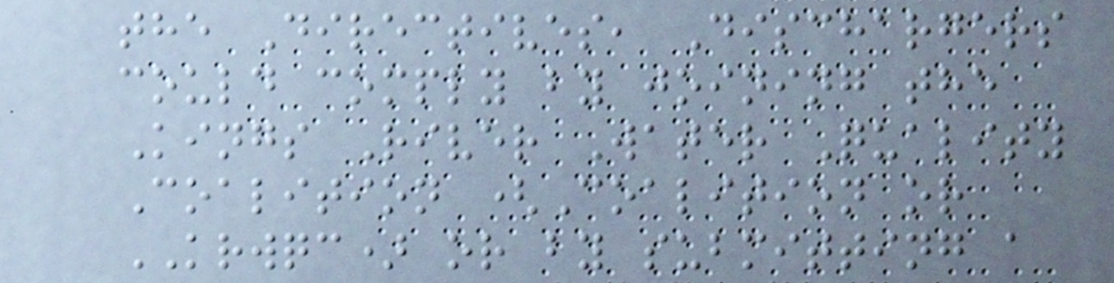the Directives, Dischargers
could comply by joining the
Kings River Water Quality
Coalition (Coalition or
KRWQC) or by submitting a
